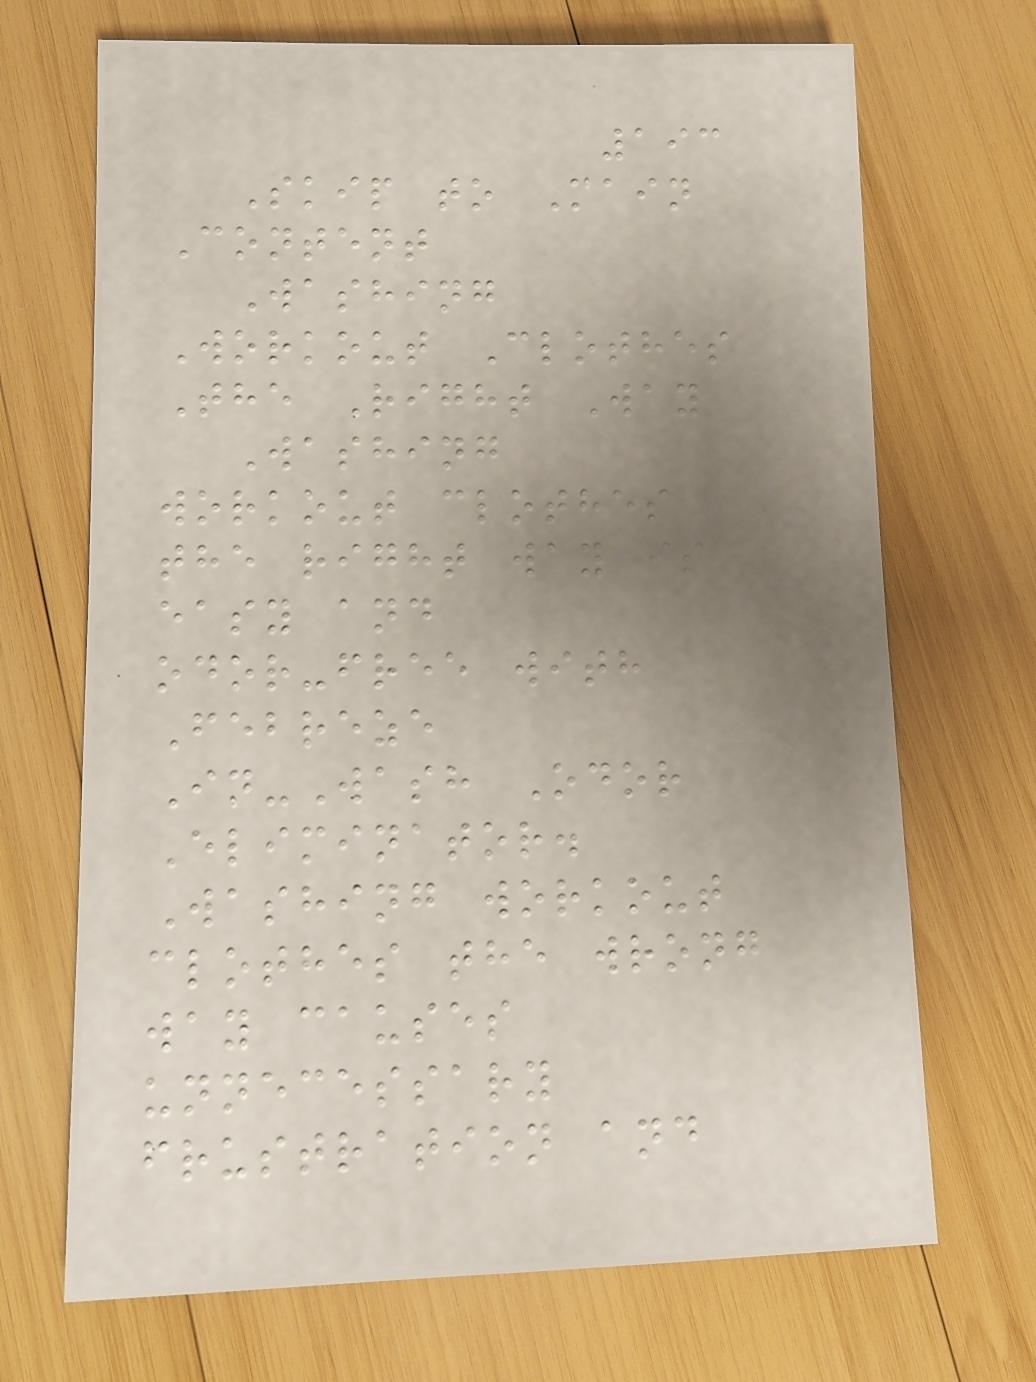193
Skip to Main
Content
Washing
Workout Clothes
The Right Way
Washing
workout clothes
the right way is
easy and
odor-free with
Febreze
In-Wash Odor
Eliminator.
Washing workout
clothes the wrong
way causes
unnecessary
frustration and
